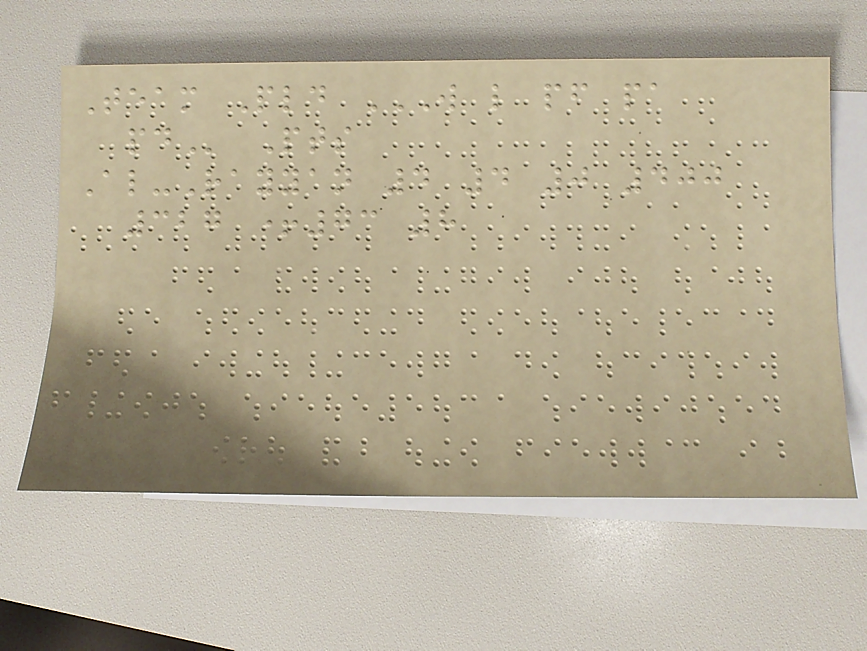Team Pld W L PF PA
PD Pts
Al-Rayyan 4 4 0 400
327 +73 8
